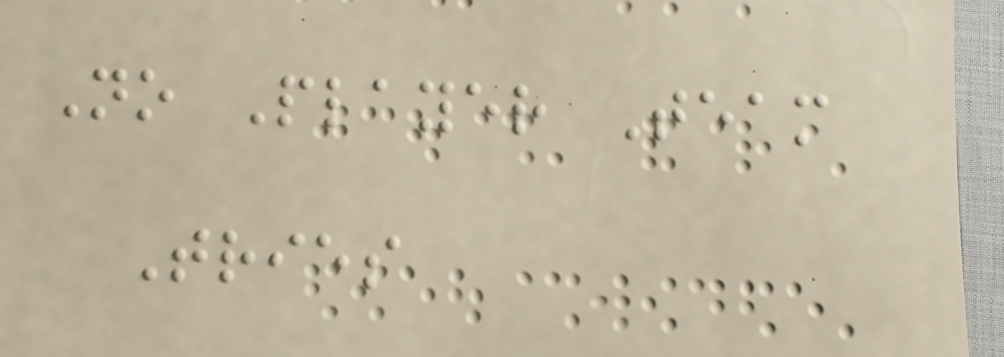No Player Team
Tries
